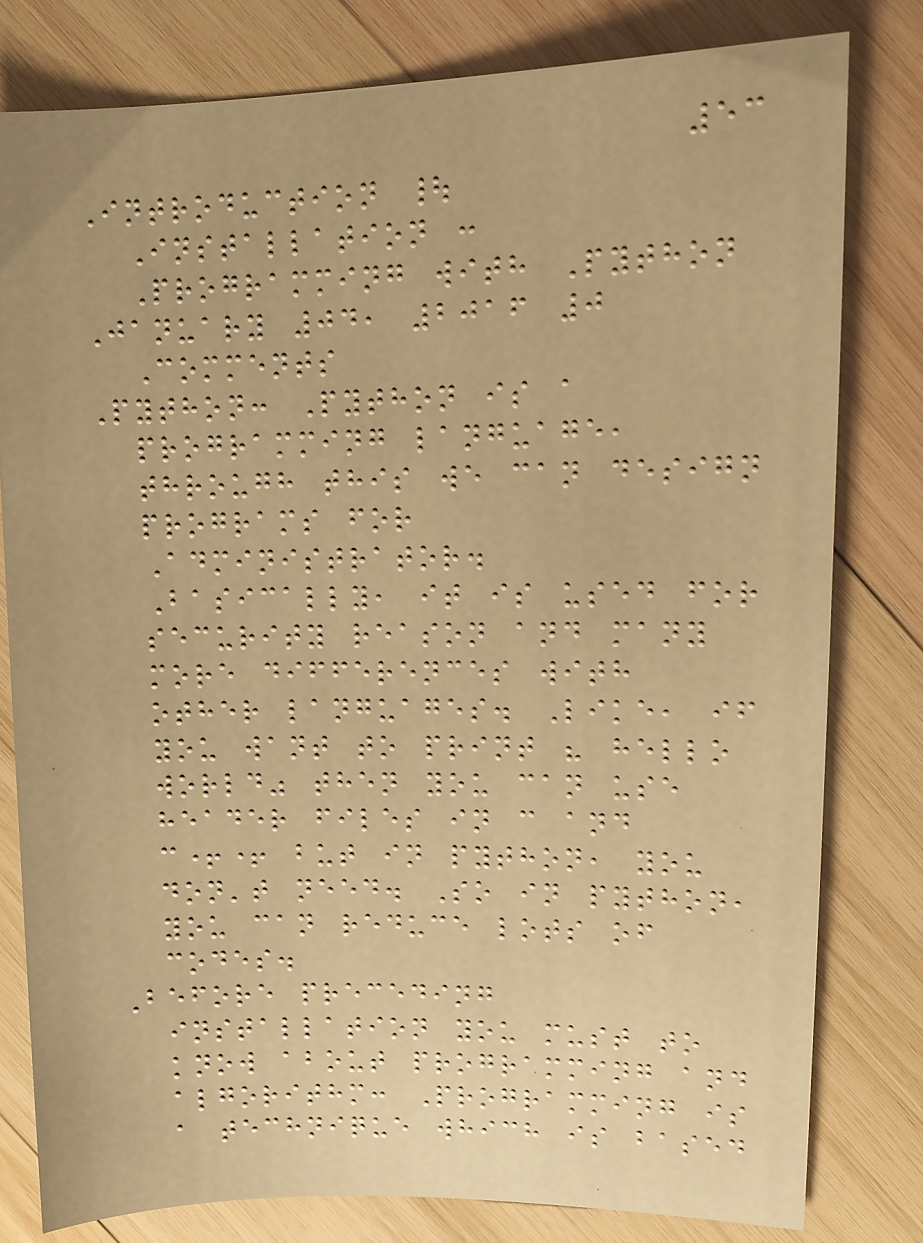53
Introduction |
Installation :
Programming with Python
January 04, 2016 0
Comments
Python: Python is a
programming language,
through this we can design
programs for
Administrator.
Basically, it is used for
security reason and many
more differences with
other languages. Like, if
you want to print " hello
world" then you can use
header files in c and
c++ but in python, you
don't need. So in python,
you can reduce lots of
codes.
Before preceding
installation you must to
know about programming and
algorithm: Programming is
a technique which is based
